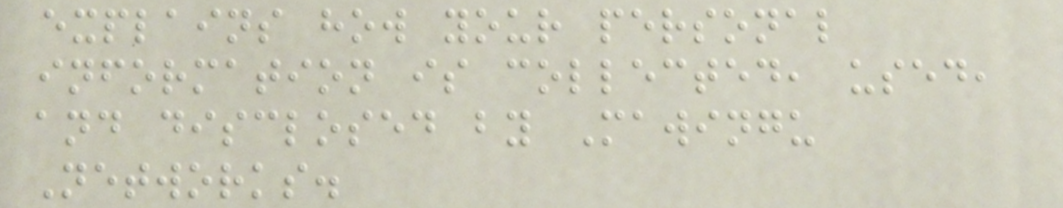explains how your personal
information is collected, used,
and disclosed by Mawingu
Networks.
